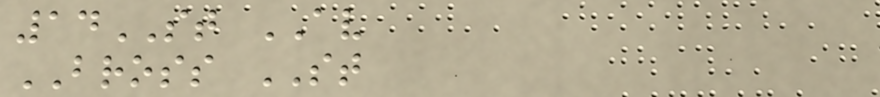14ST AV
BROSS ST
